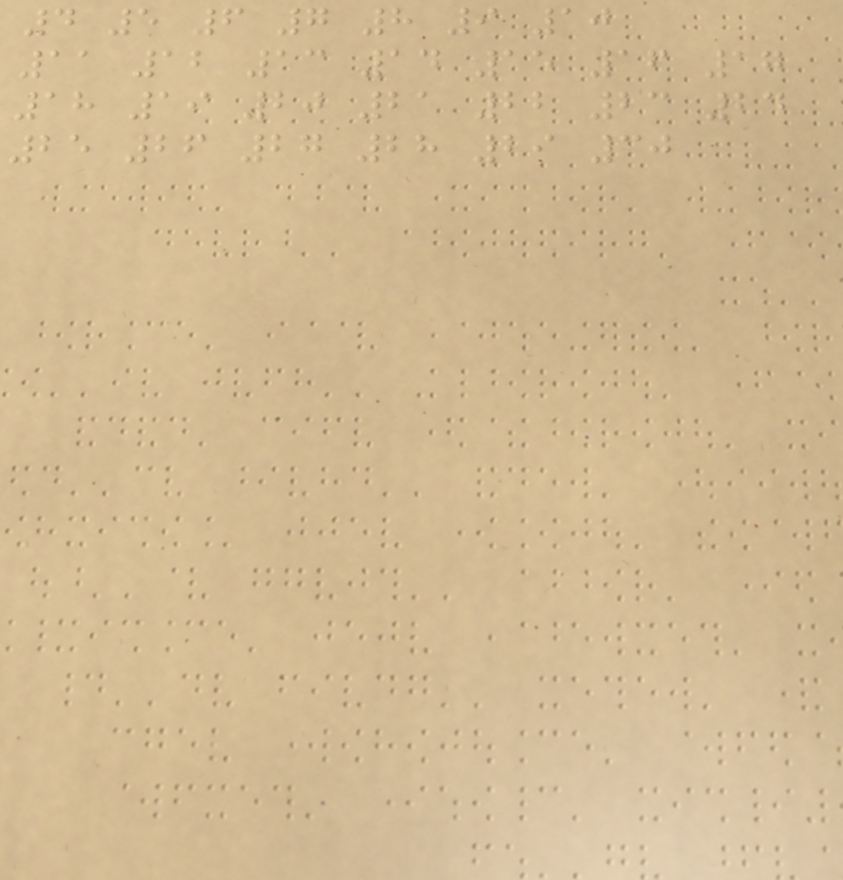4 5 6 7 8 9 10
11 12 13 14 15 16 17
18 19 20 21 22 23 24
25 26 27 28 29 30
